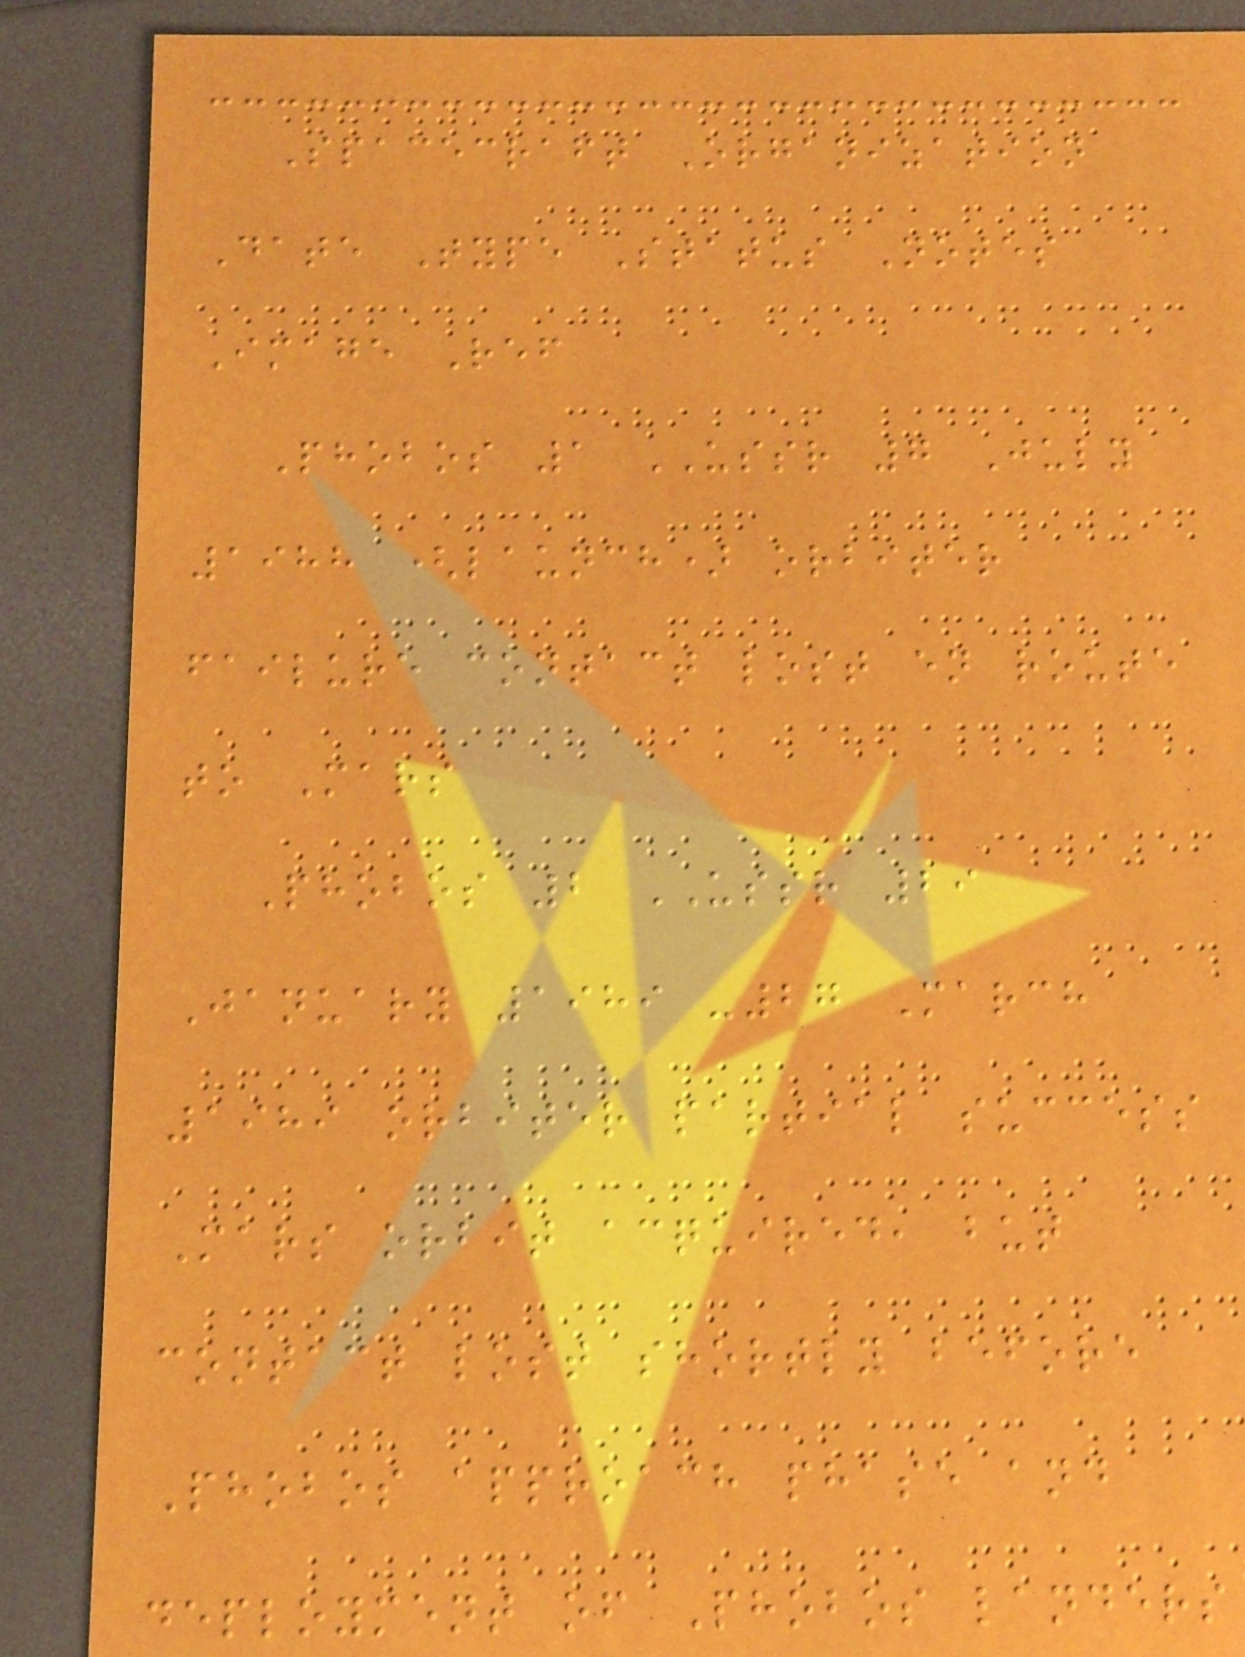Spacecraft Organization
Date Type Status Notes
Image Ref
Phobos 1 USSR 7 July
1988 (launch) orbiter
failure contact lost en route
to Mars
Phobos 2 USSR 29
January 1989 -27 March
1989 orbiter partial success
Mars orbit acquired, but
contact lost shortly before
Phobos approach phase and
deployment of Phobos landers
